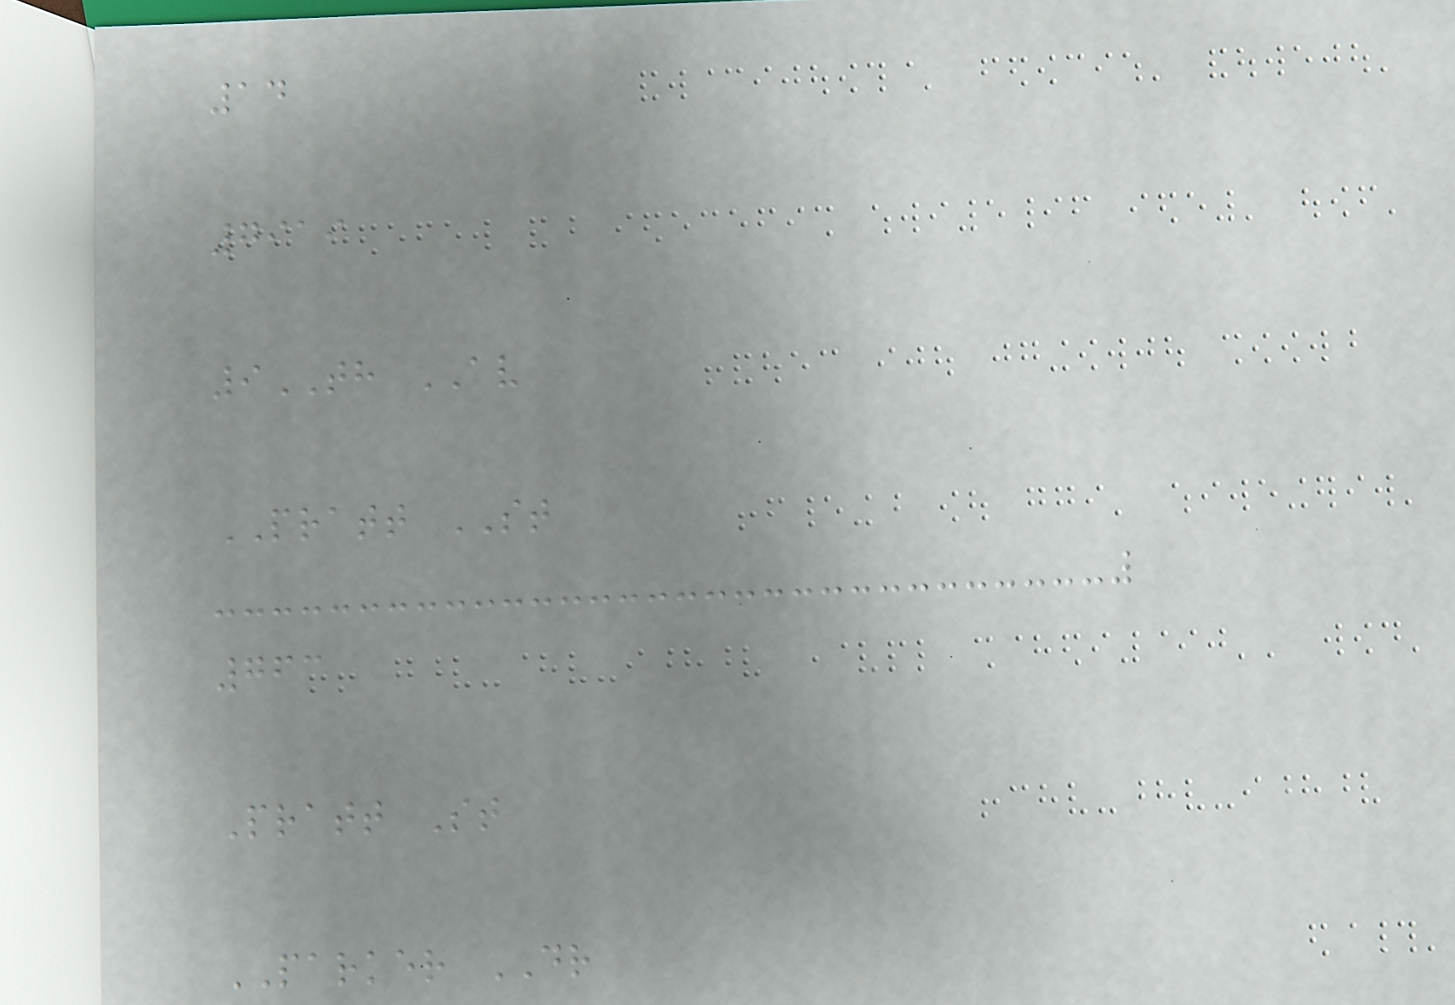14
7919
9TH AV
PRATT ST
763
Pratt St
PARKER DR
